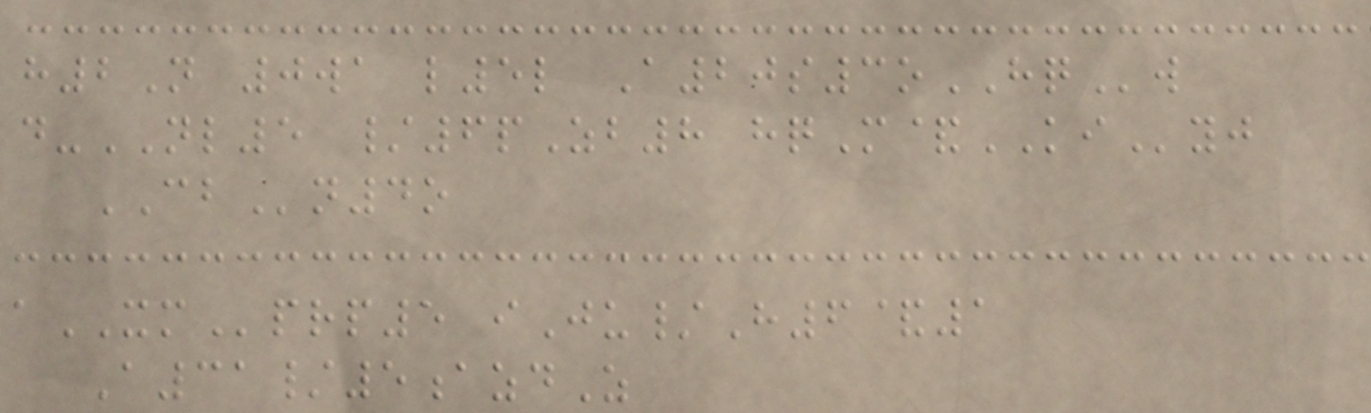h2N 0wa l5l A20s3oHQw
d-NL5 /6pZb8 hqM&KIyj
CBn4o
aXMprp5 iJu/H6&1
A31/5azdZ
